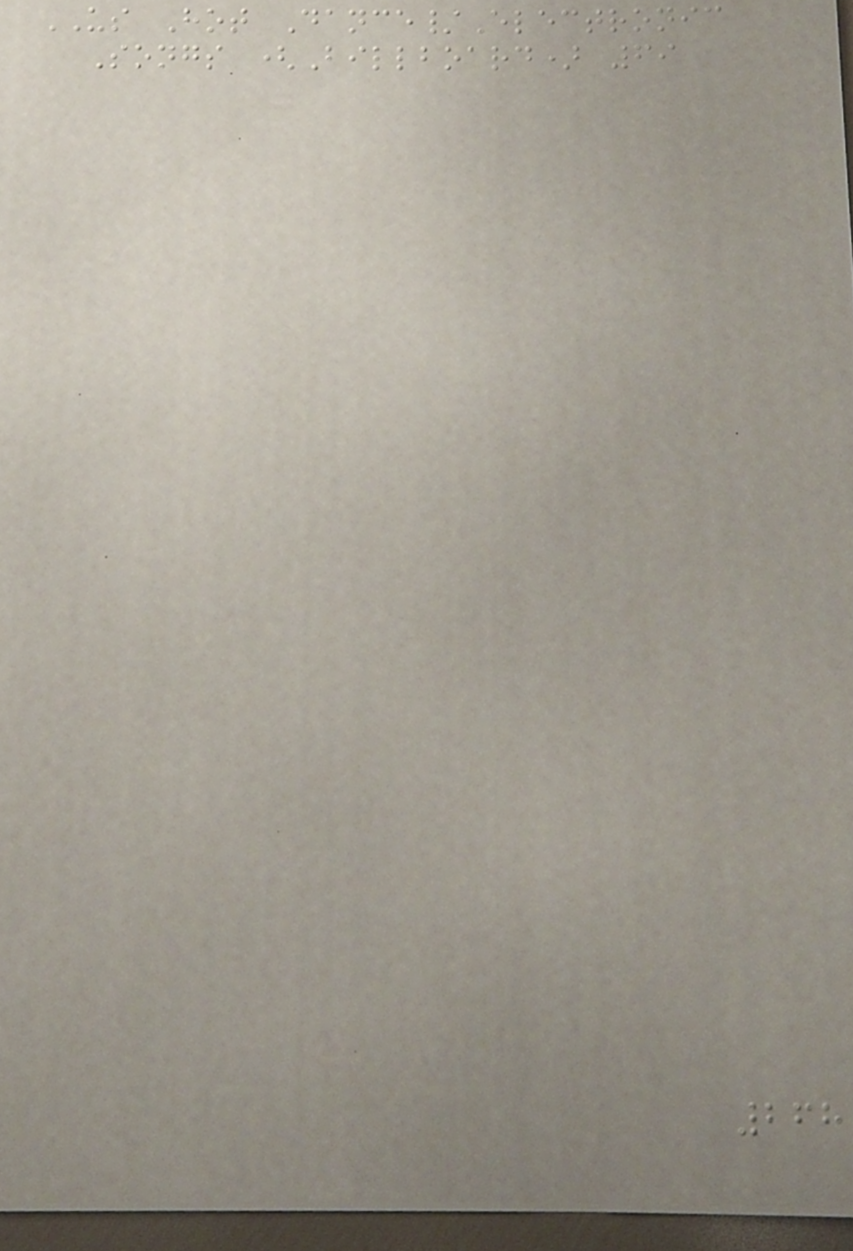US Hot Dance/Electronic
Songs (Billboard) 69
268
